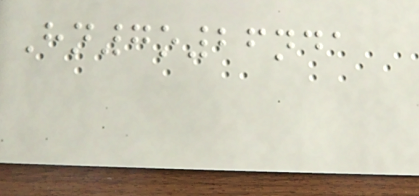Hn7o26nda
